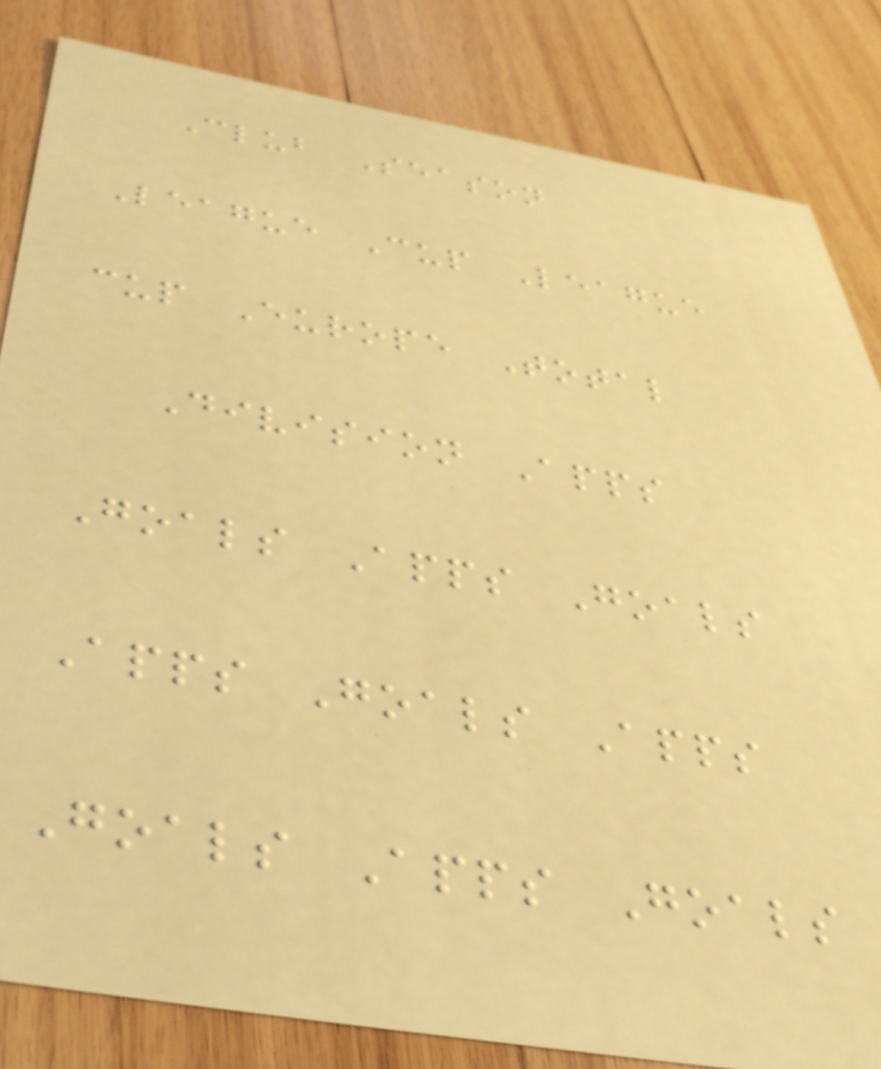Club Season
League Cup League
cup Europe Total
Division Apps
Goals Apps Goals
Apps Goals Apps
Goals Apps Goals
